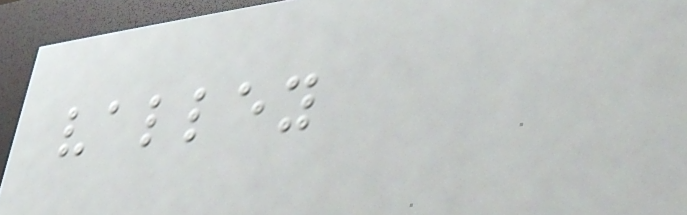valley
